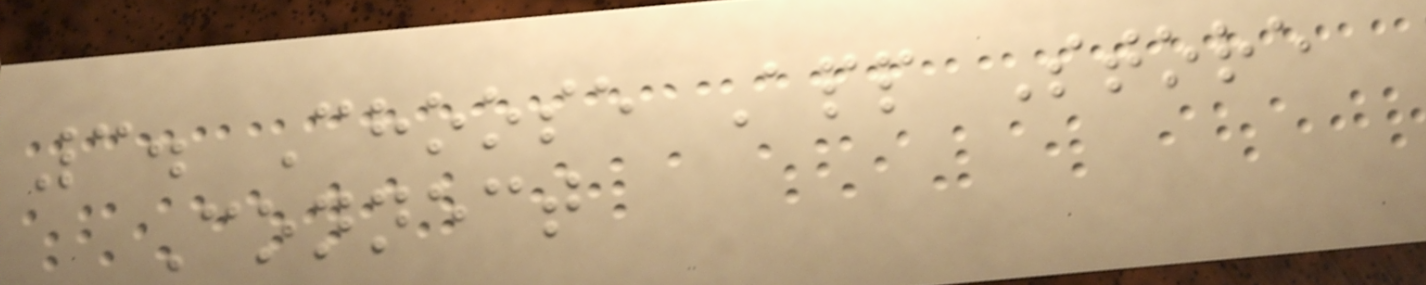3. Choose App Store
Connect
